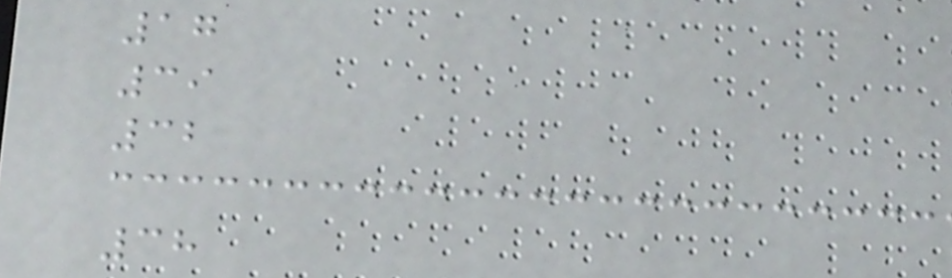17
39
32
38
